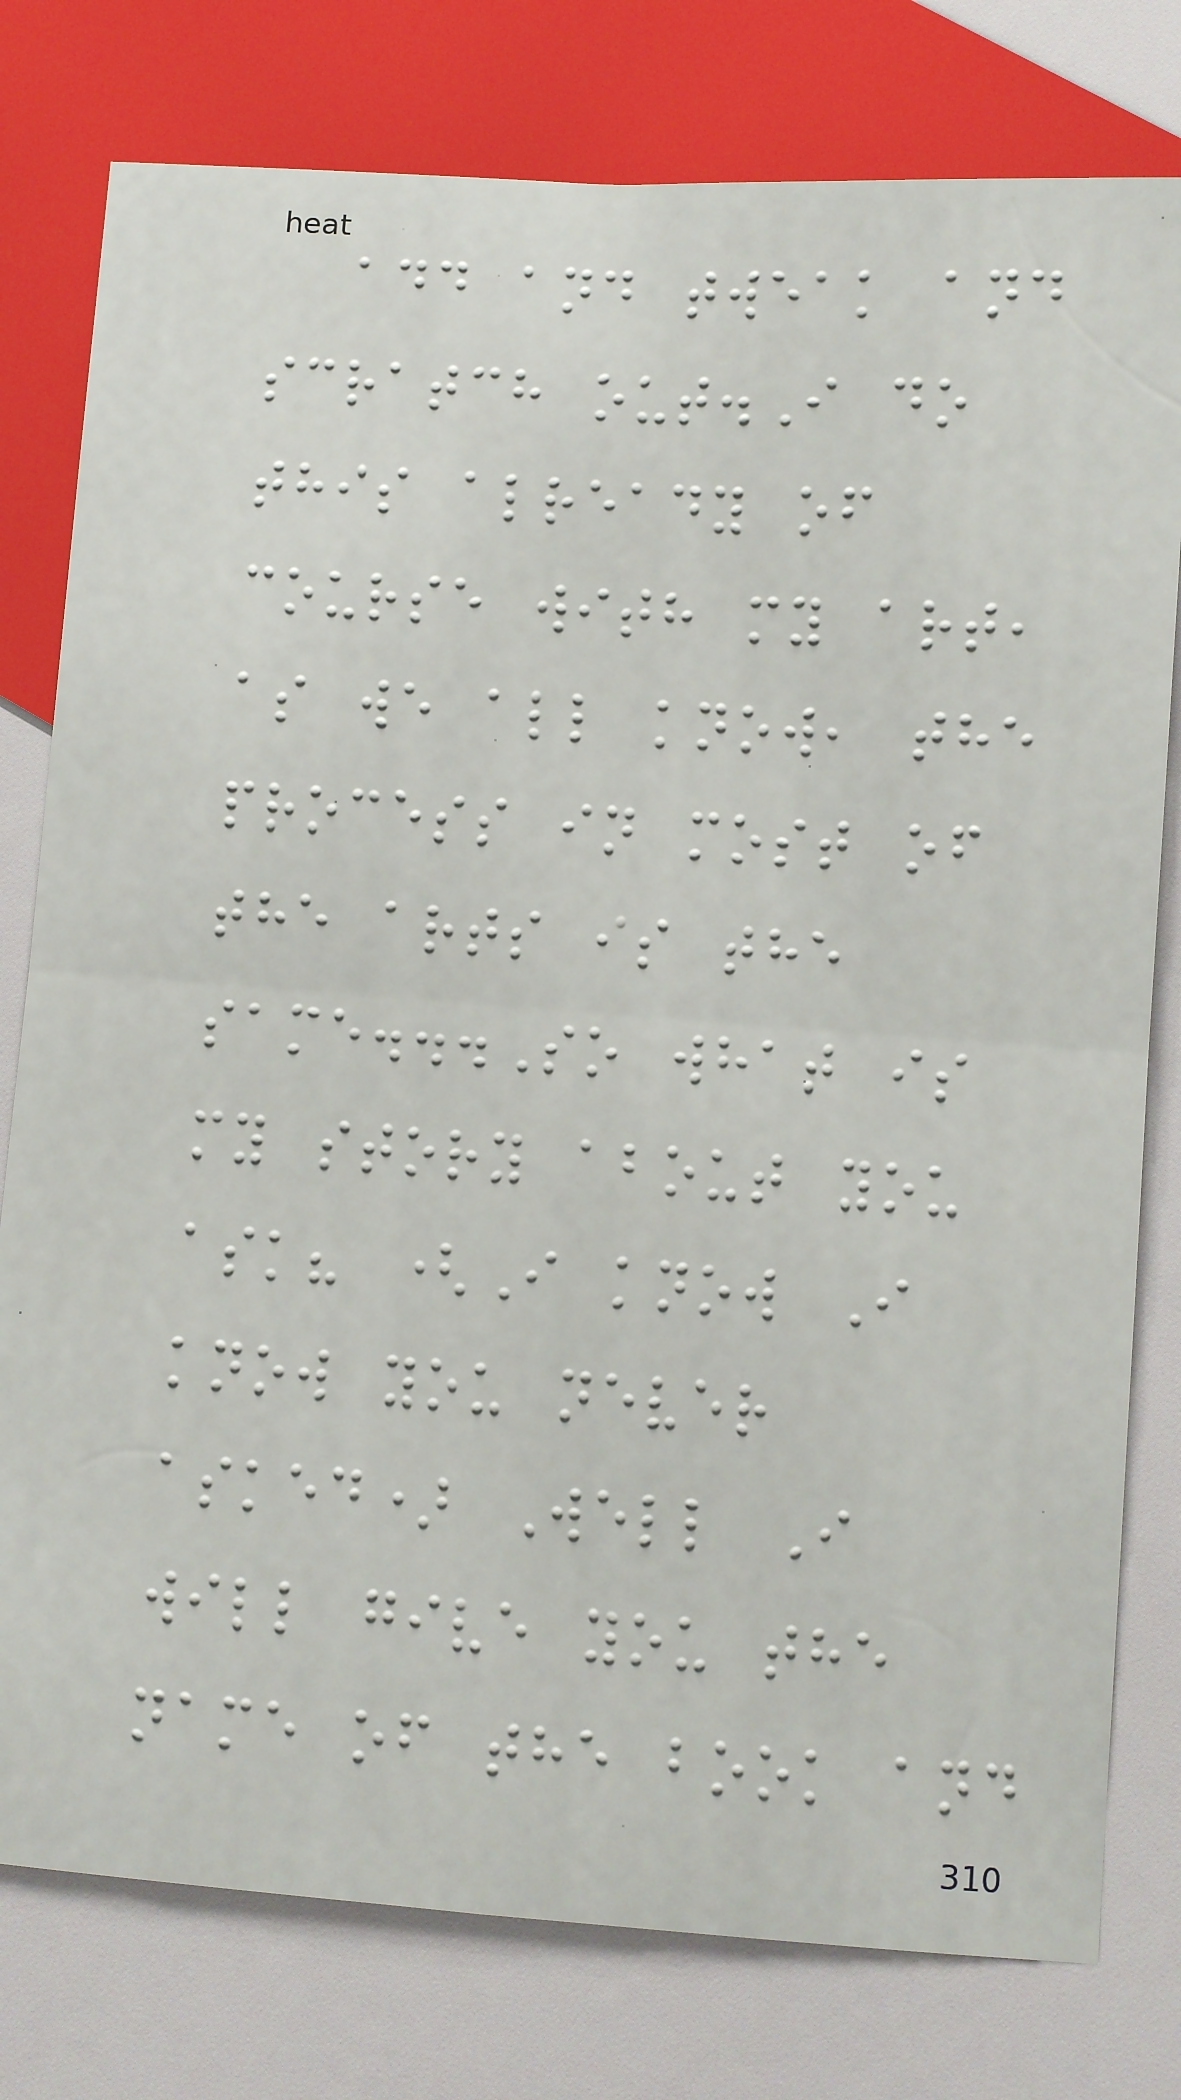add and tweak and
scratch out.I do
this already of
course with my art,
as we all know, the
process in most of
the arts is the
same...So what is
my story about you
ask? (I know I
know you never
asked) Well I
will give you the
name of the book and
